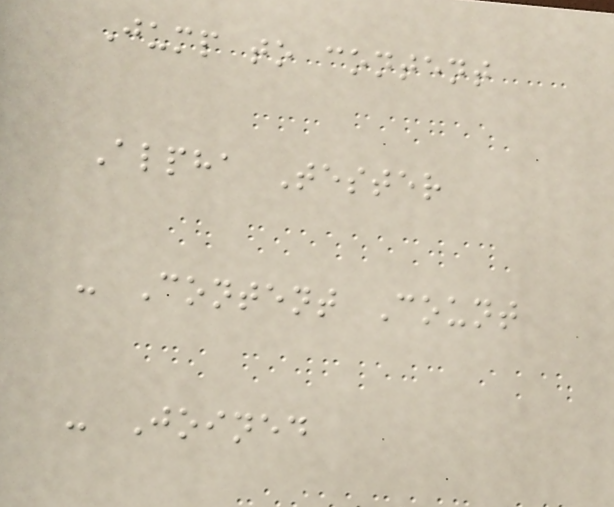Jump to content
Alpha Tester
- Content Count
- Joined
